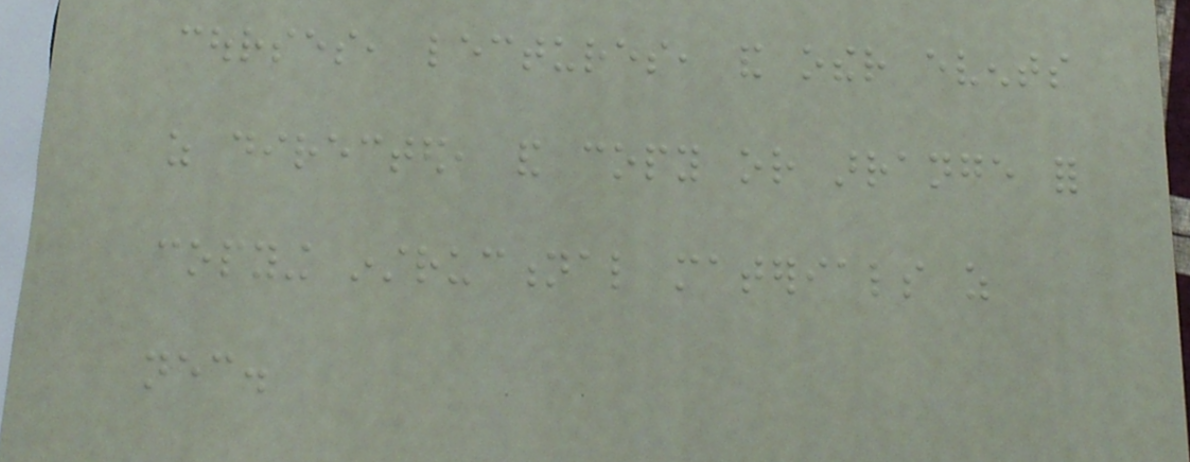courses, lectures, and other events
as directed, and copy or arrange for
copying instructional materials as
necessary.
